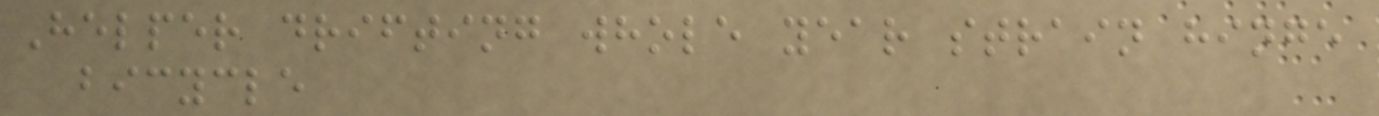Helper drifting whole year strain hinge
bicycle
